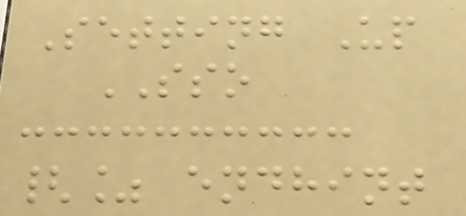Setting Up
SSO
{% endhint
